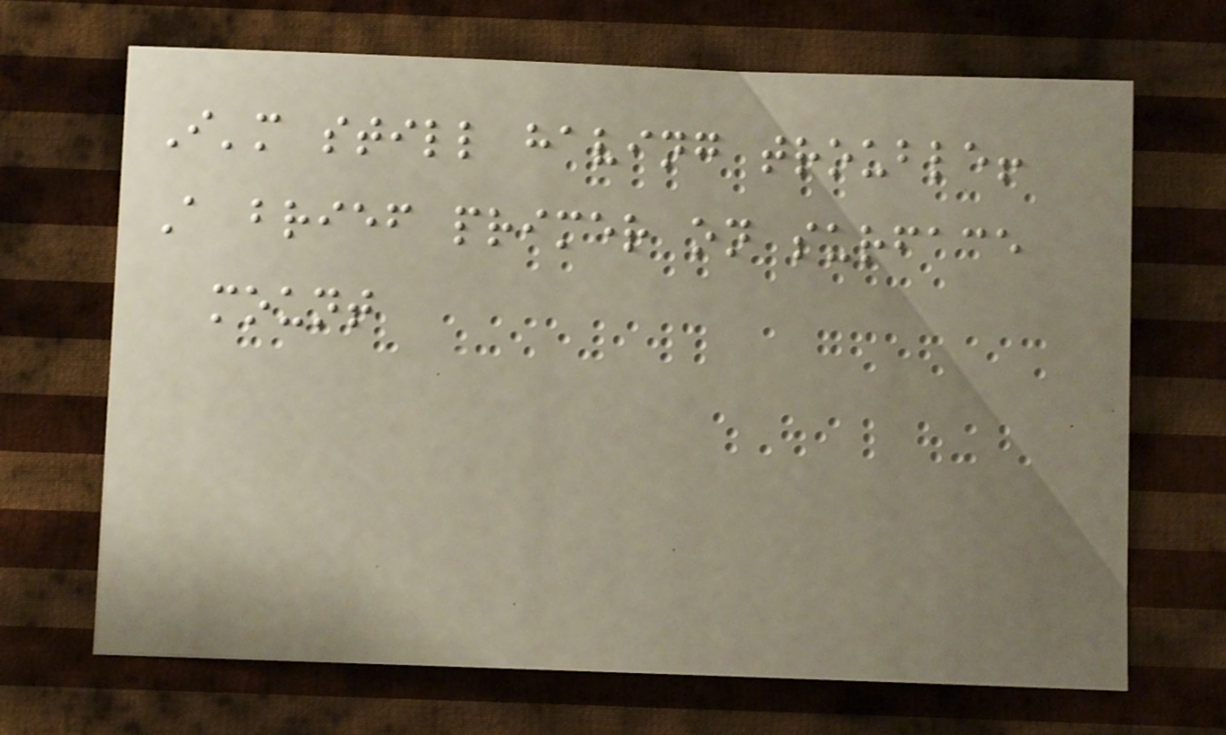I'm still having trouble!
A brief primer on surface
mount
